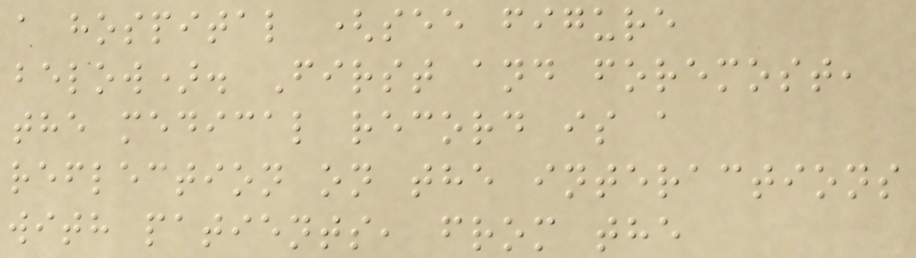a hospital (see figure
below). First and foremost,
the medical record is a
reflection on the interactions
with patients, from the
